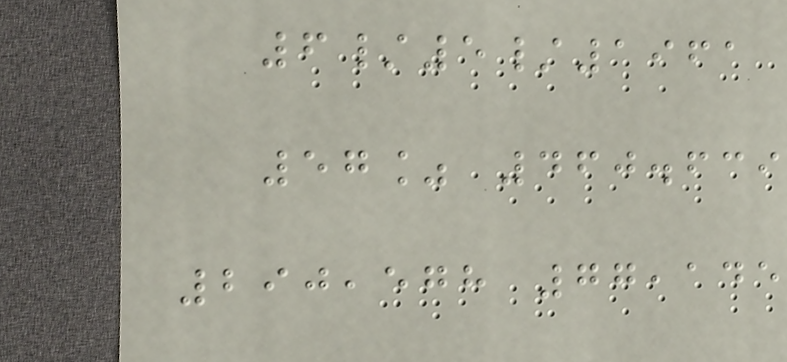6/5/1961
57% 460.639
290,578 77,145
